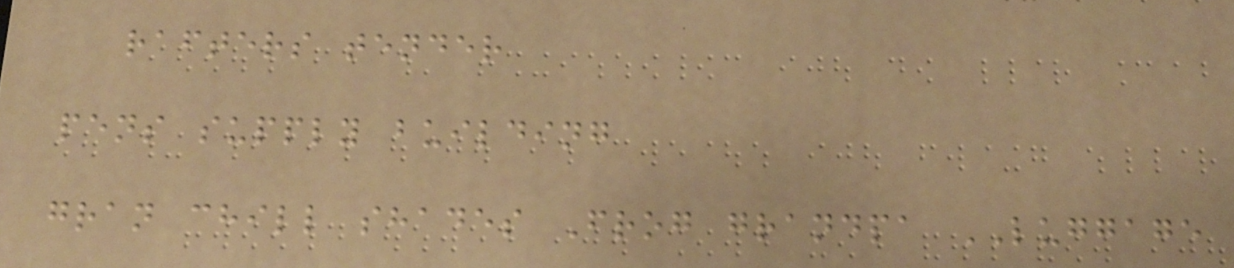rafters tender
pens supply building
gran chill shades Frog grandpa LUGGAGE
